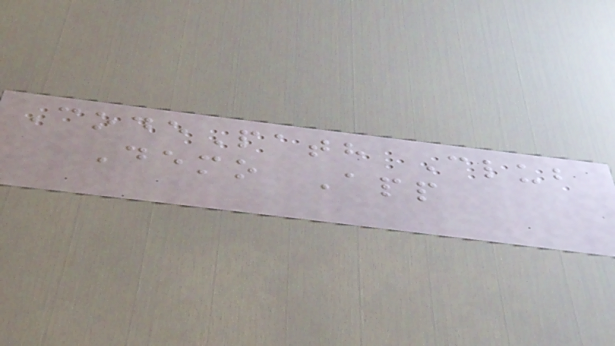CodePath Club
Demo App
